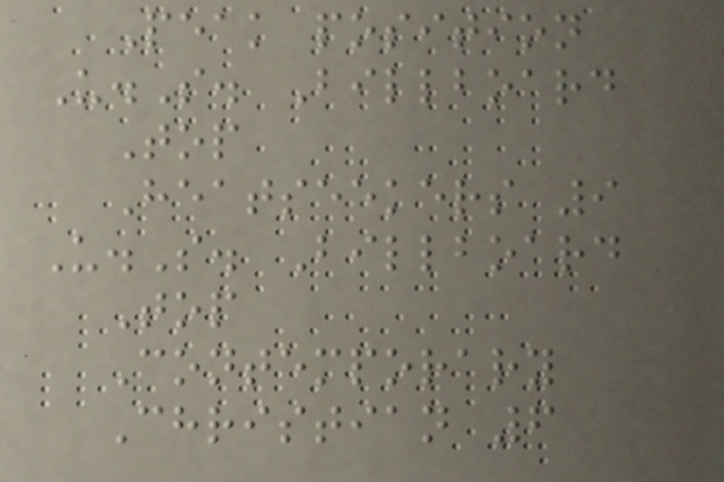Peak position
U.S. Billboard
Top
Heatseekers 9
U.S. Billboard
Top
Contemporary
Christian 6
